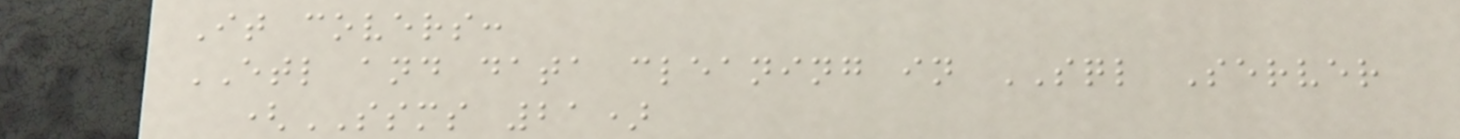It covers:
ETL and data cleaning in SQL Server
(SSMS 21)
